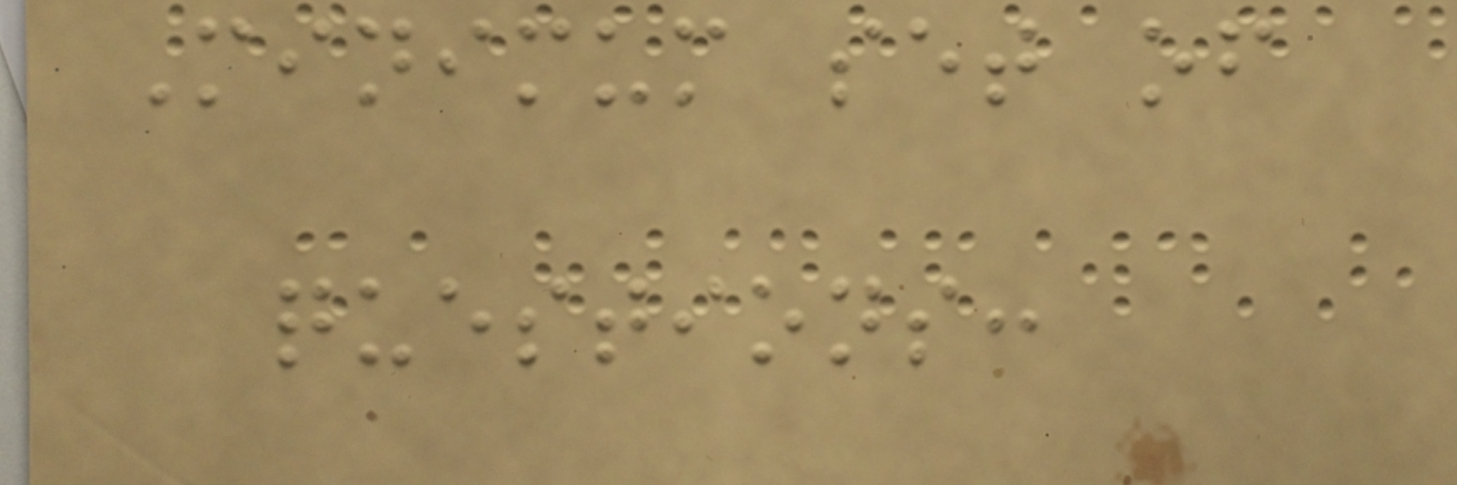Minimum set of
questions:
